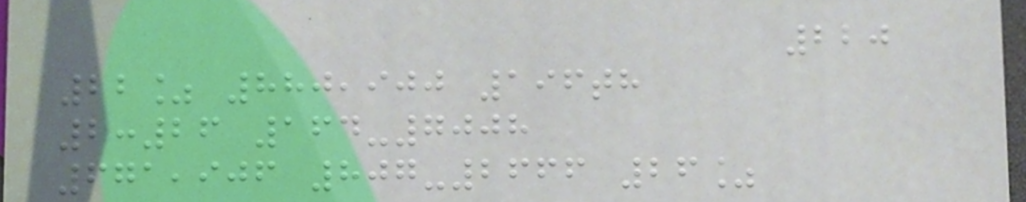220
22% 880,900 196th
2:26 164-7008
671,906 807-2666 26%
